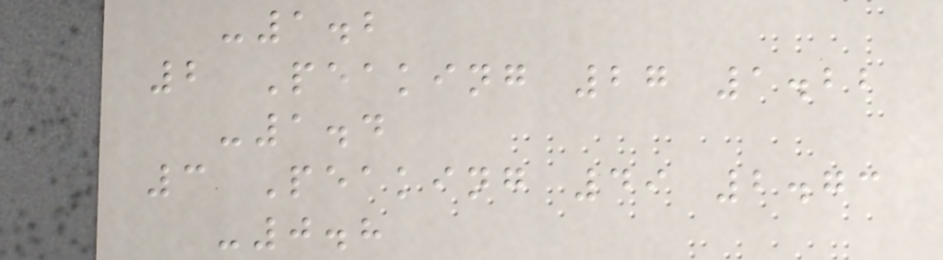-1.2
2 Peaking 27 1.22
-1.4
3 Peaking 49 2.73
-0.8
